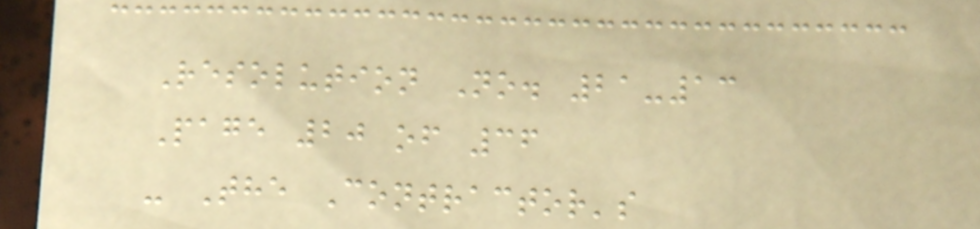Resolution No. 21-13
Page 20 of 36
- The Contractor's
